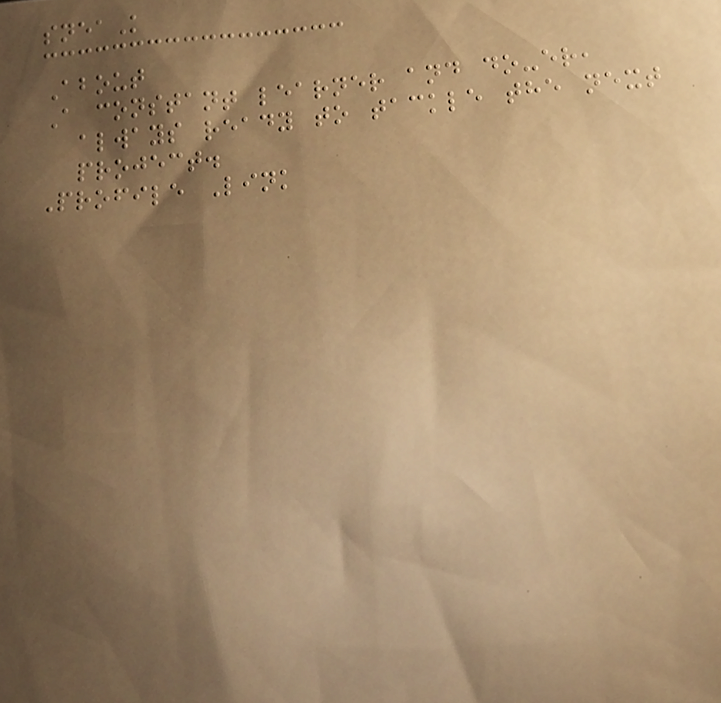sneaK
About
A constant learner and do-er,
always ready to tackle the next
project.
Profile Link
